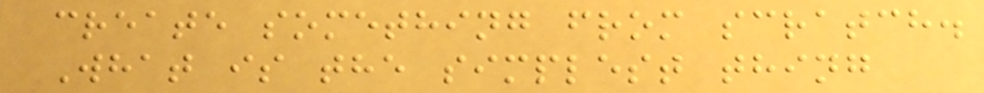create something from scratch.
What is the simplest thing
